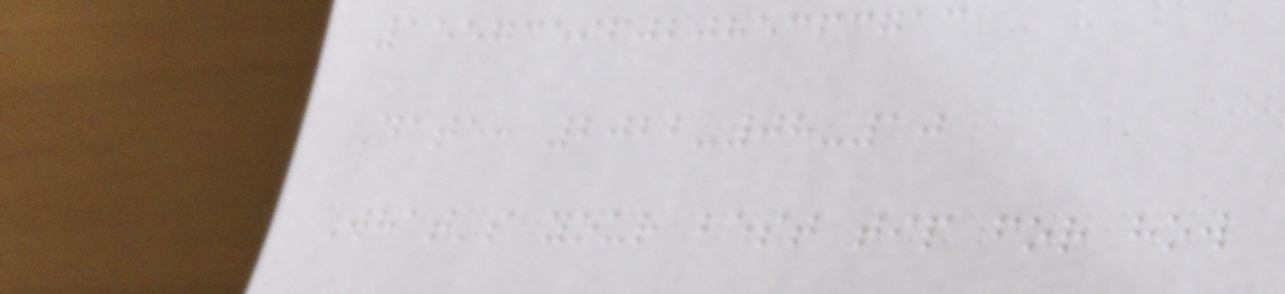1557359602085363713
Date: 2022-08-10
What's your best tip for how
